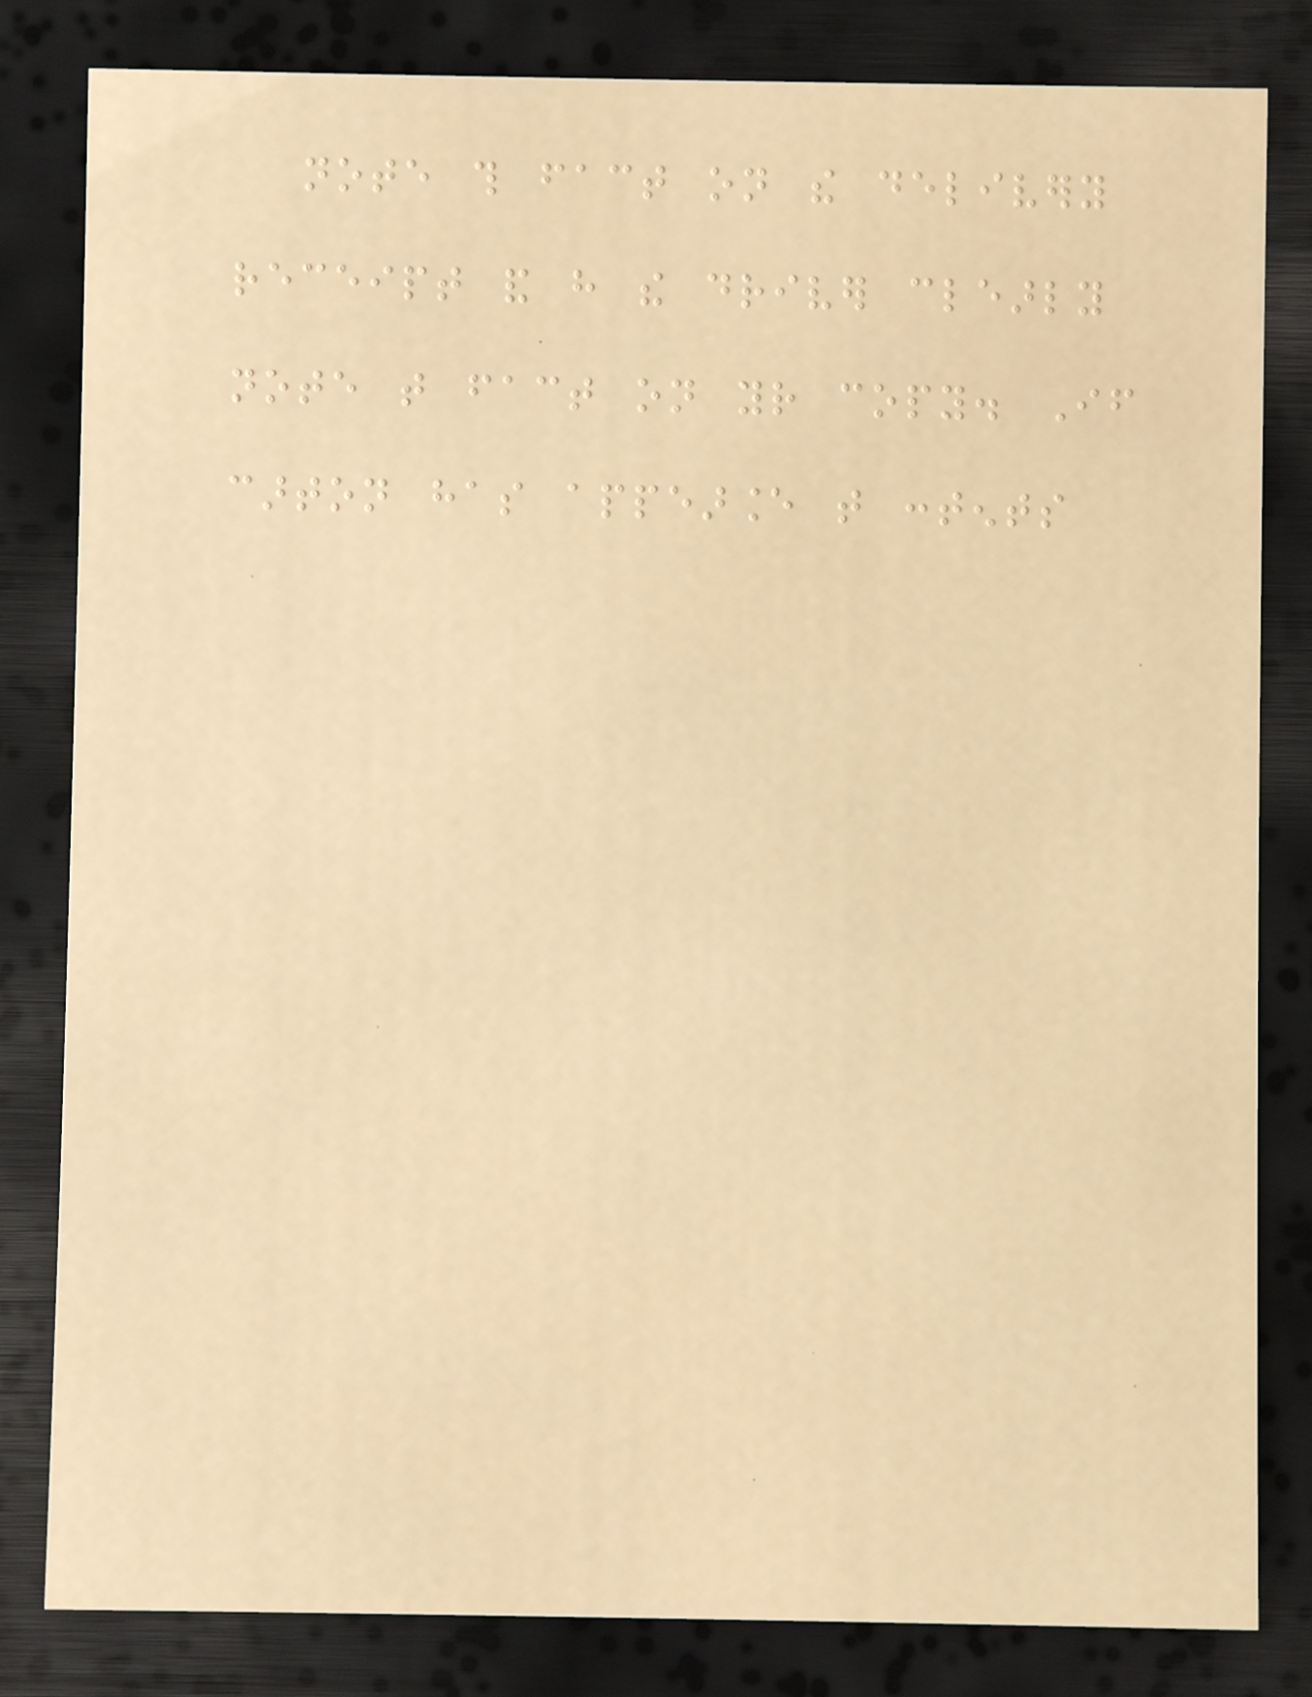note this fact on the delivery
receipt and have the driver clearly
note that fact on your copy. If
carton has appearance that contents
